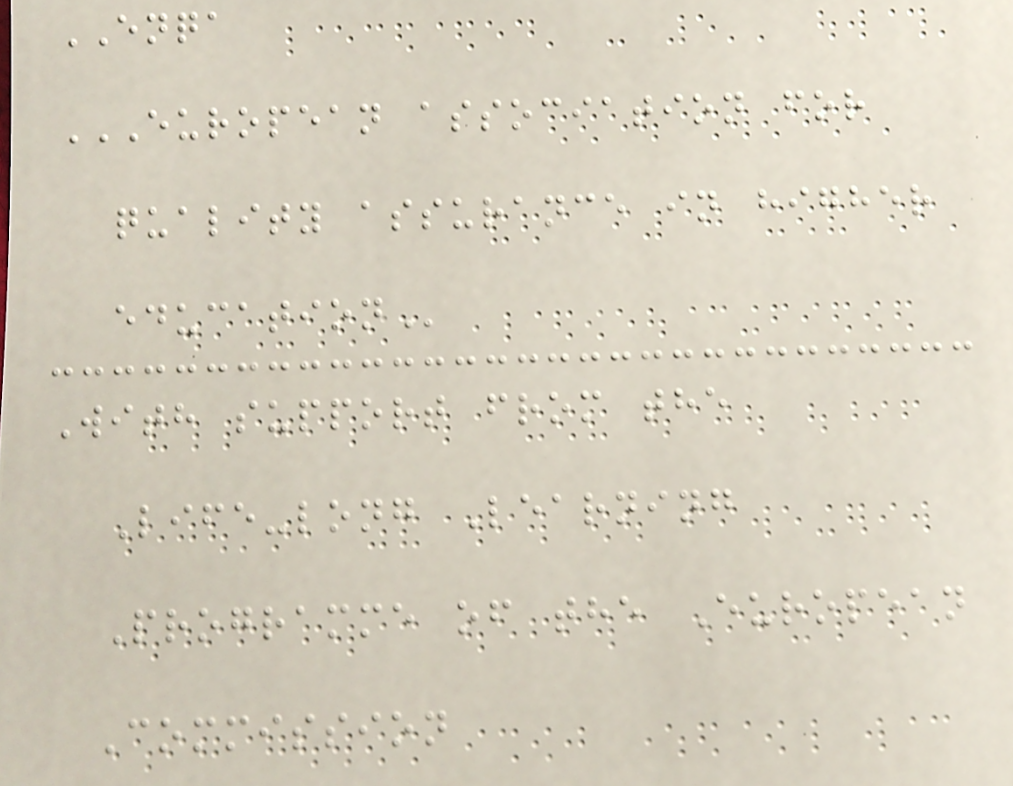ENQA
EUROPEAN ASSOCIATION FOR
QUALITY ASSURANCE IN HIGHER
EDUCATION
With support from the
Life-long Learning
Programme of the European
Commission
